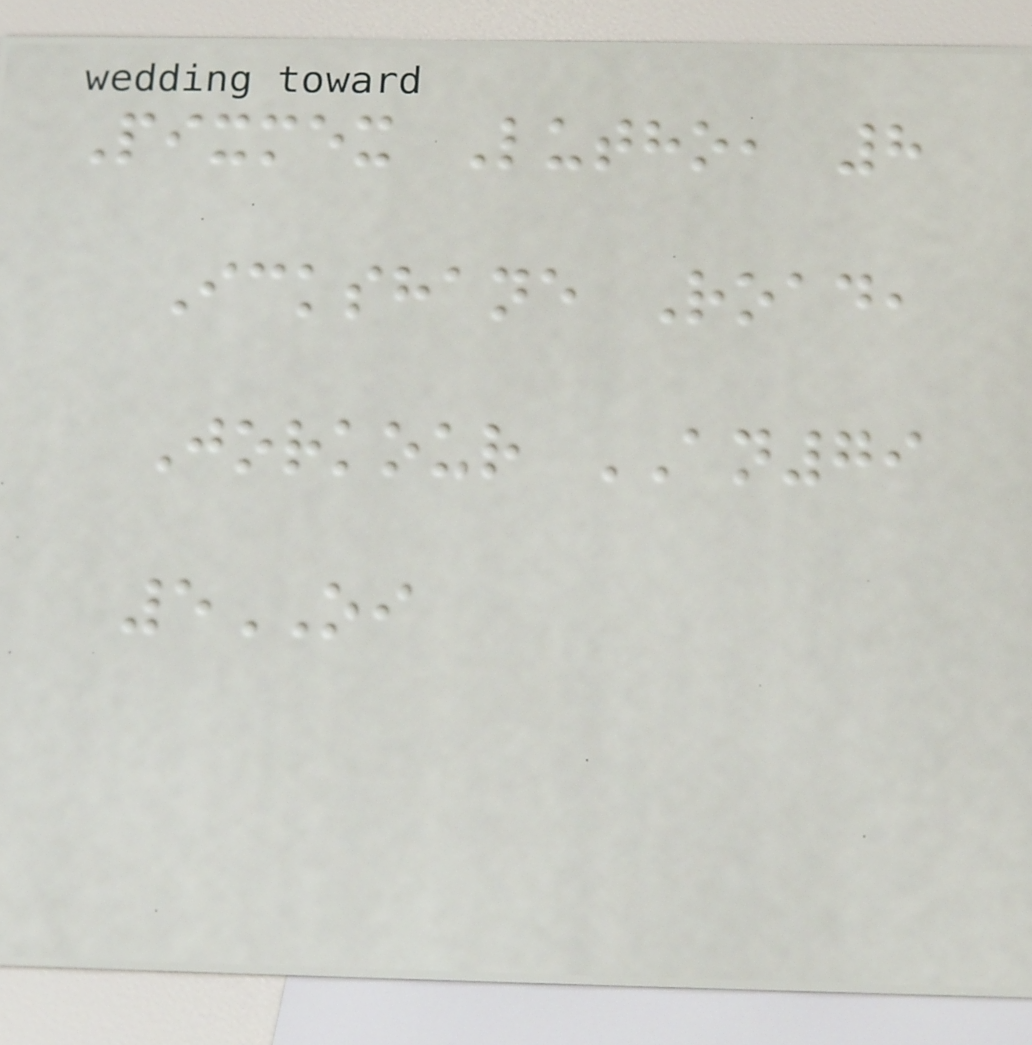Pixmex Lutho, 8
Ickshane Road,
Jorkour AN79
5OI
